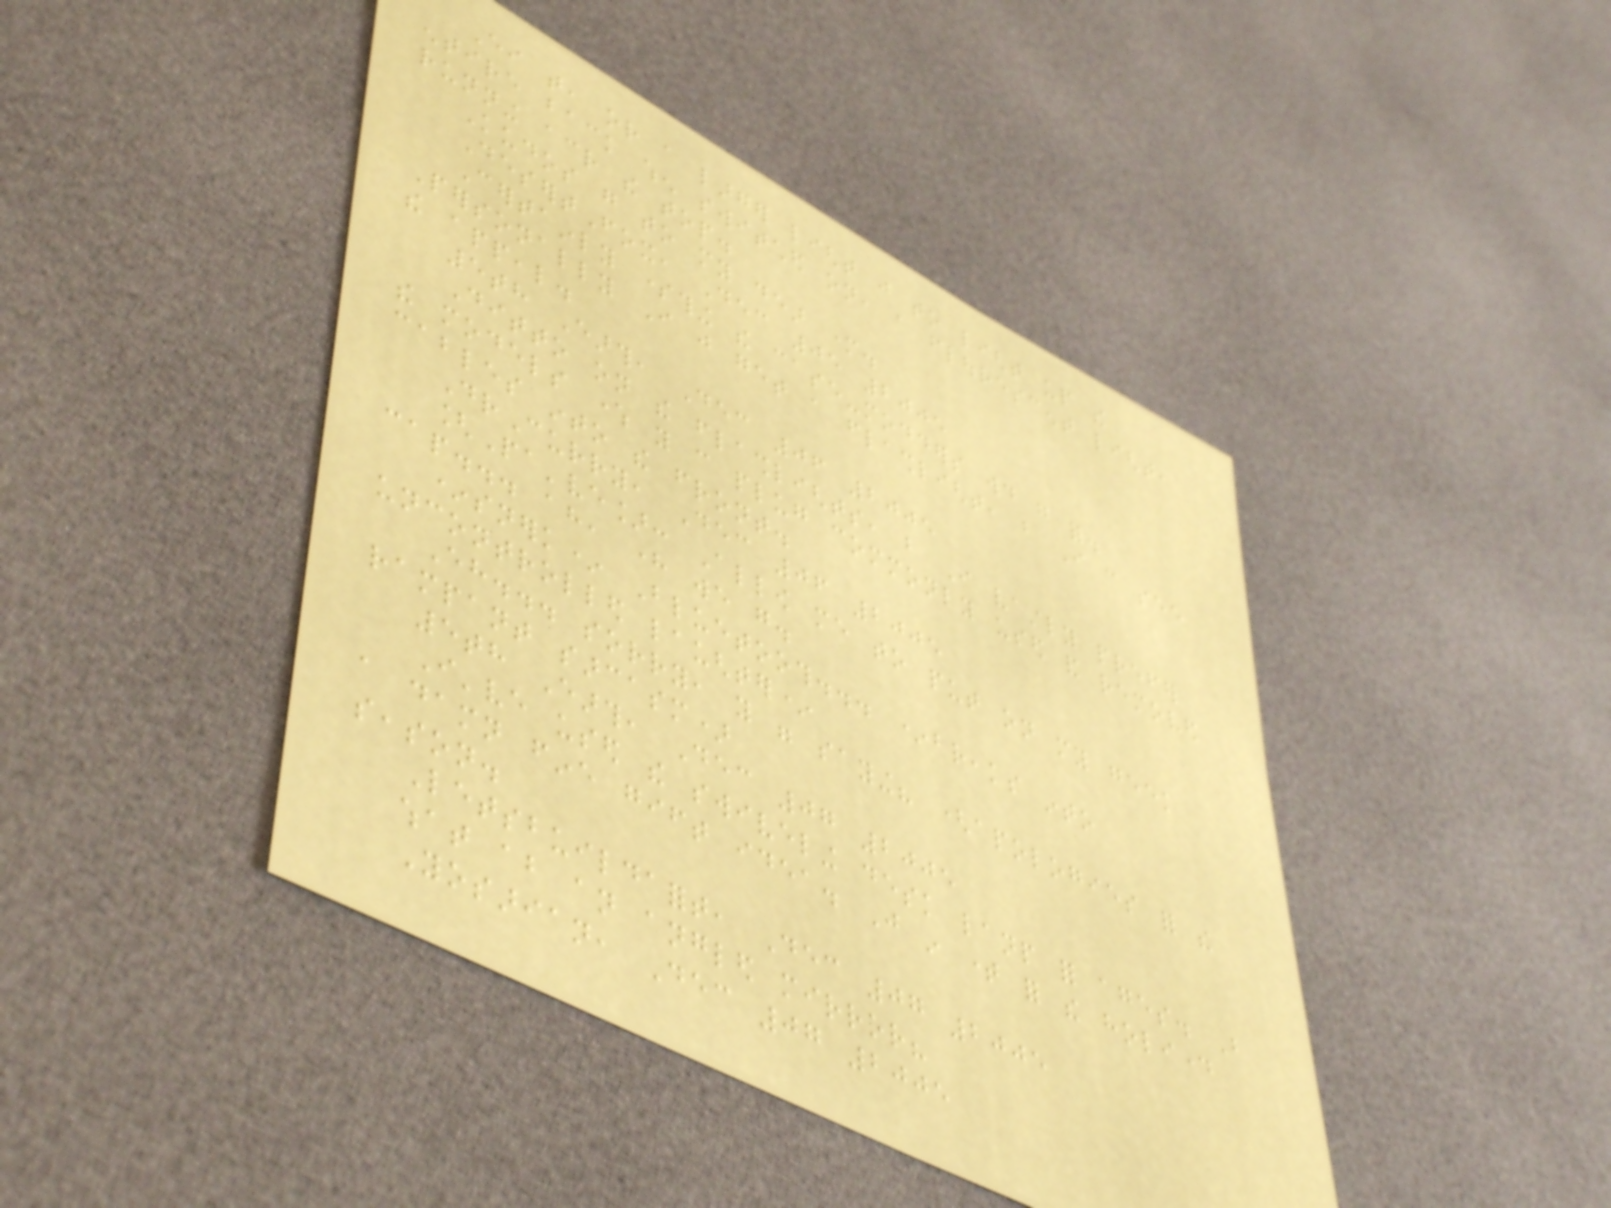Either that, or a larger light just to light up the
entire back when switched on, a flourescent light,
running across the top.
Kudos go to my dear mother.
DesertFox, Dec 05 2005
Certainly something the case-modders would go for.
Personally I just get a flashlight, but I can see
the appeal.
5th Earth, Dec 06 2005
Ditto on the flashlights, but I vastly prefer
the models where you can plug commonly used and removed
cables into the front.
DrCurry, Dec 06 2005
[Pa've]: Allow me to put on my geek
cap... ah, here we go.
*snerk* Bluetooth... *breaks into
uncontrolled laughter*
Eh... sorry, you were saying? (apologies for the
rampant sarcasm)
5th Earth, Dec 07 2005
I've used the swiveling desk lanp for ages. But
a damn fine gift idea. Just in time for the holiday
season.
Letsbuildafort, Dec 07 2005
what about an angled mirror?
Yosarian, Dec 07 2005
